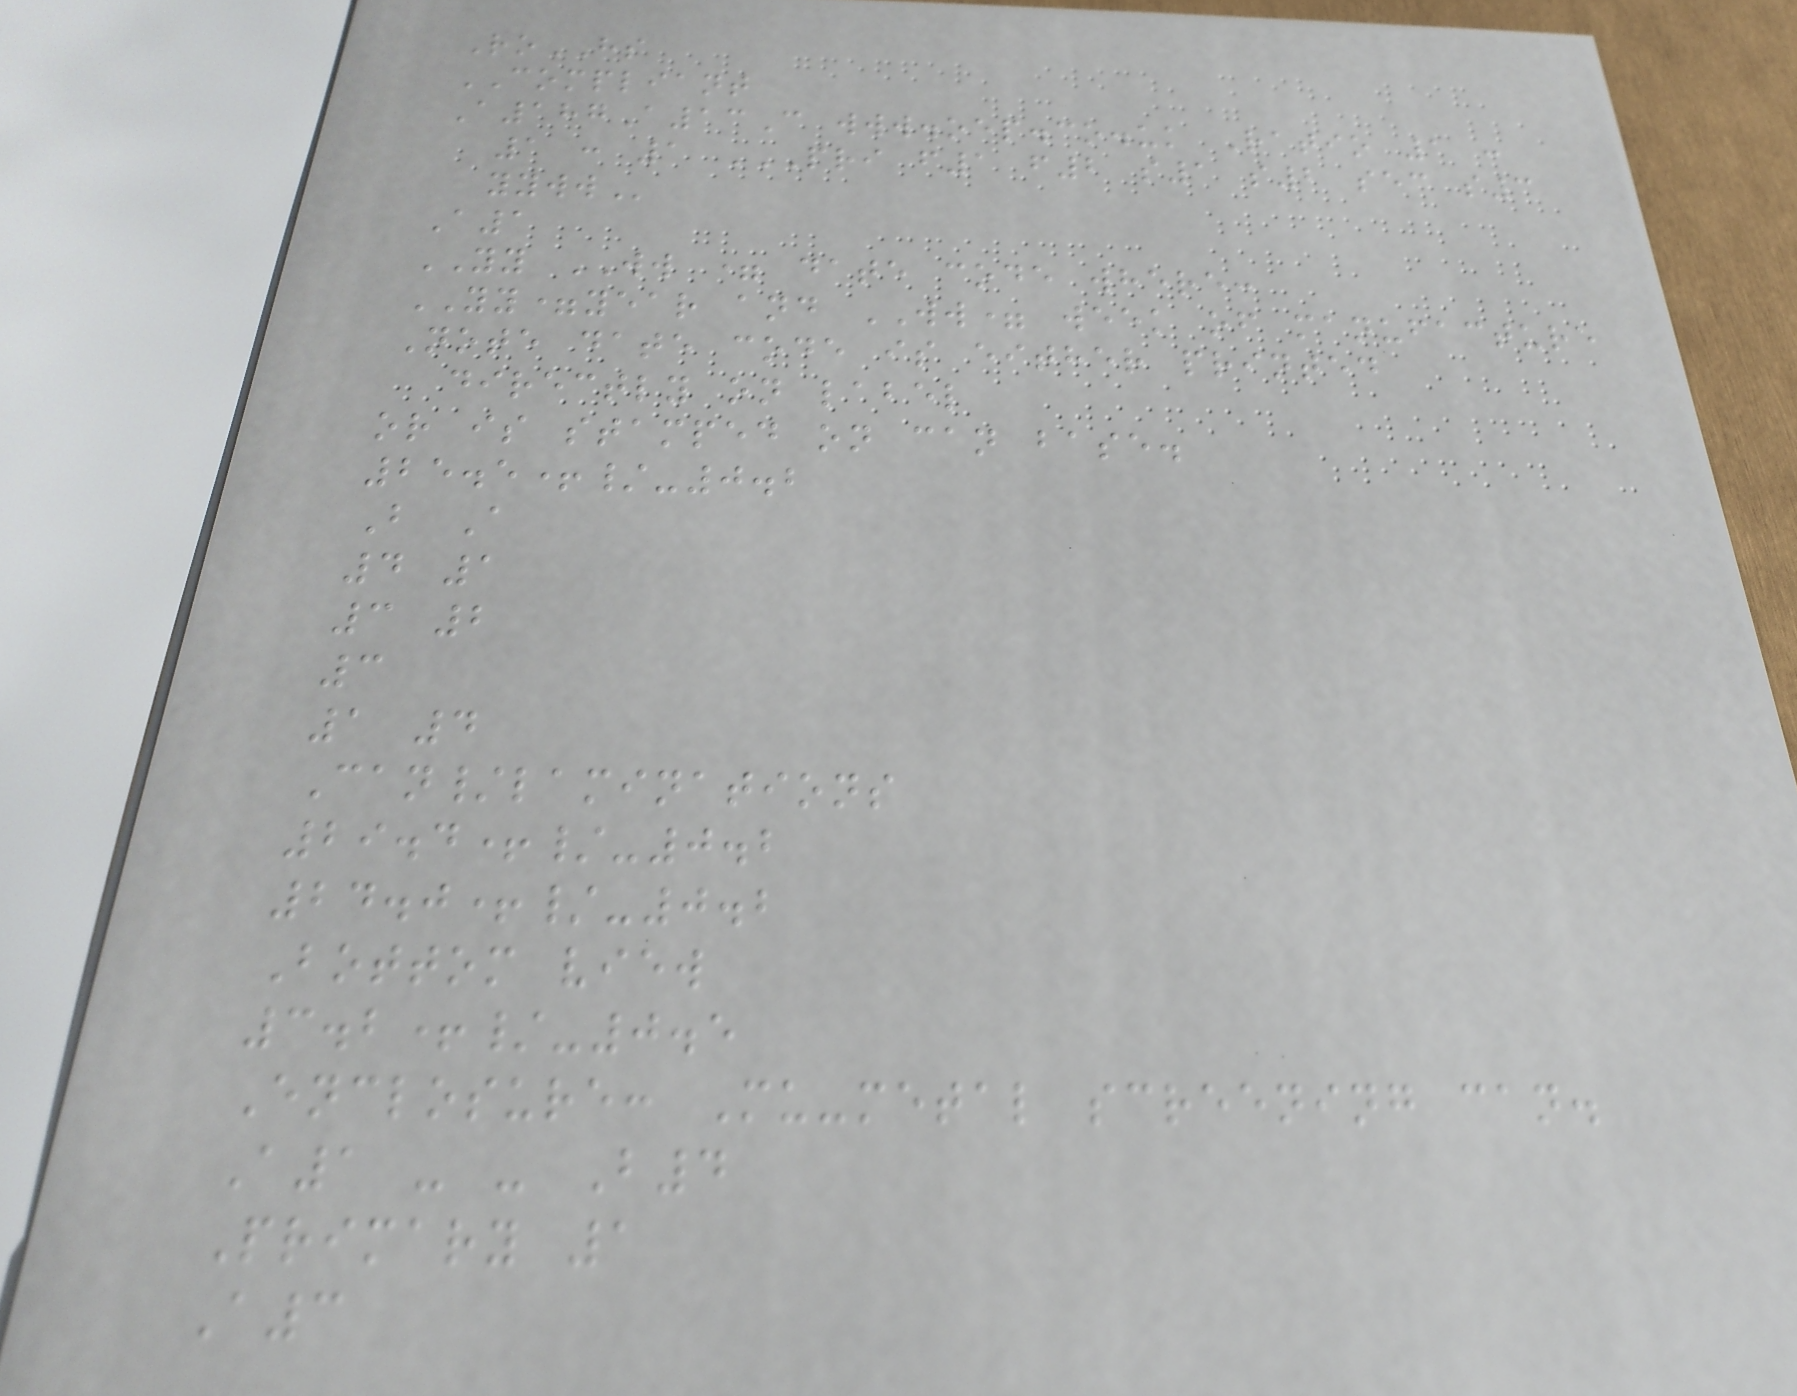RoHS
COMPLIANT
A187A13C www.oep.co.uk Ratio 1 :
1 : 1 PRI F1 F2 S1 S2 SEC S3
YYWW
A1
YY WW = date code where:
YY=year and WW= week of manufacture
Note date code is either printed
directly on label
or is stamped on can base.
25.5+/-0.2
B A
4 1
3 2
3
1 4
Can/laminations
29.4+/-0.2
24.0+/-0.2
Bottom view
3.2+/-0.5
Enclosure: Mu-metal screening can.
A1 - - B4
Primary 1
A3
